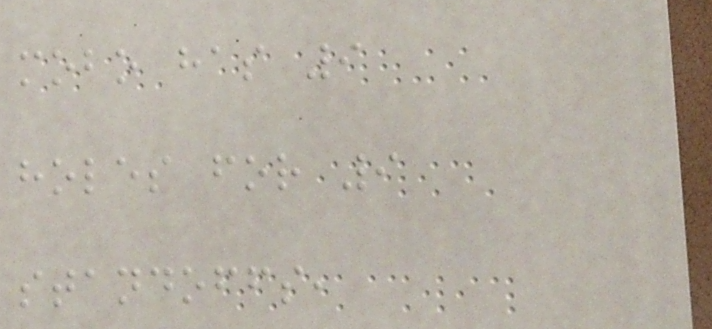mobo has 9
holes for 9
standoffs,
